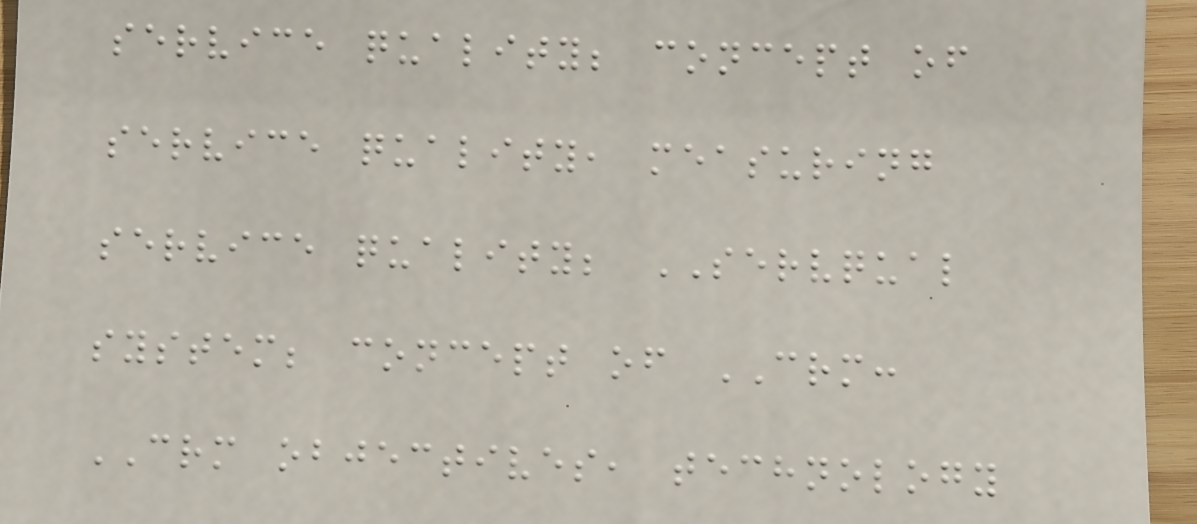service quality; concept of
service quality, measuring
service quality; SERVQUAL
system; concept of CRM:
CRM objectives, technology
